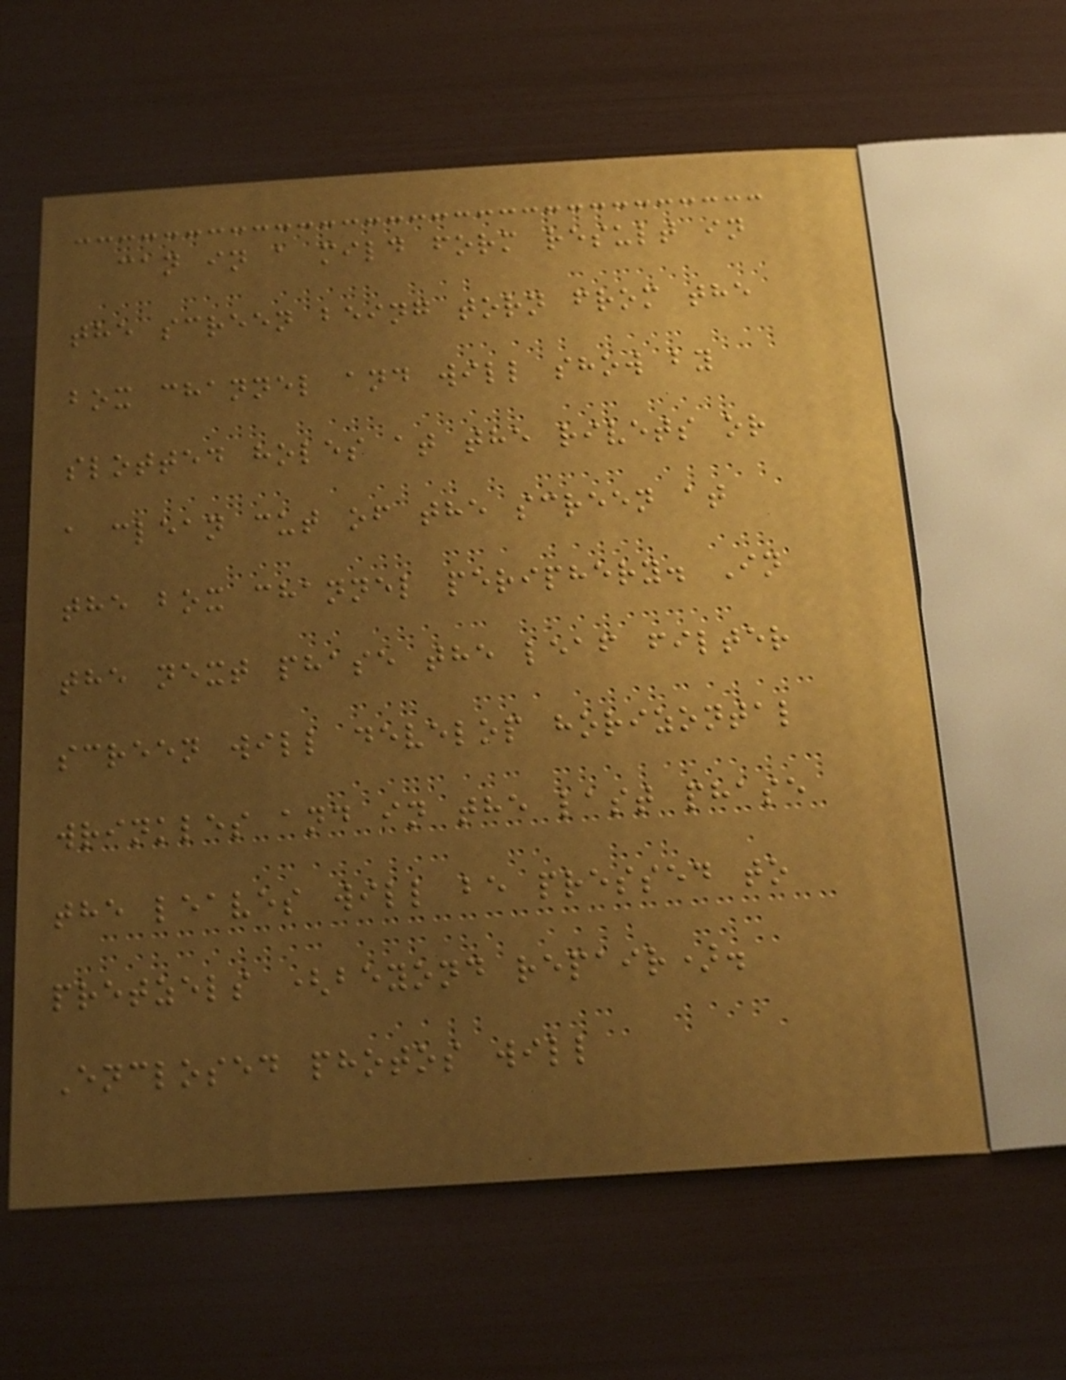can in a mild form result in
the screen being torn from the
box channel and will show by
slotted holes at the rivets or
a clean cut of the screen at
the box channel periphery. In
the next phase the leaf filter
screen will develop horizontal
wrinkles and in the last phase
the leaves will be pressed to
pretzels (beyond repair).
Enclosed photos will
